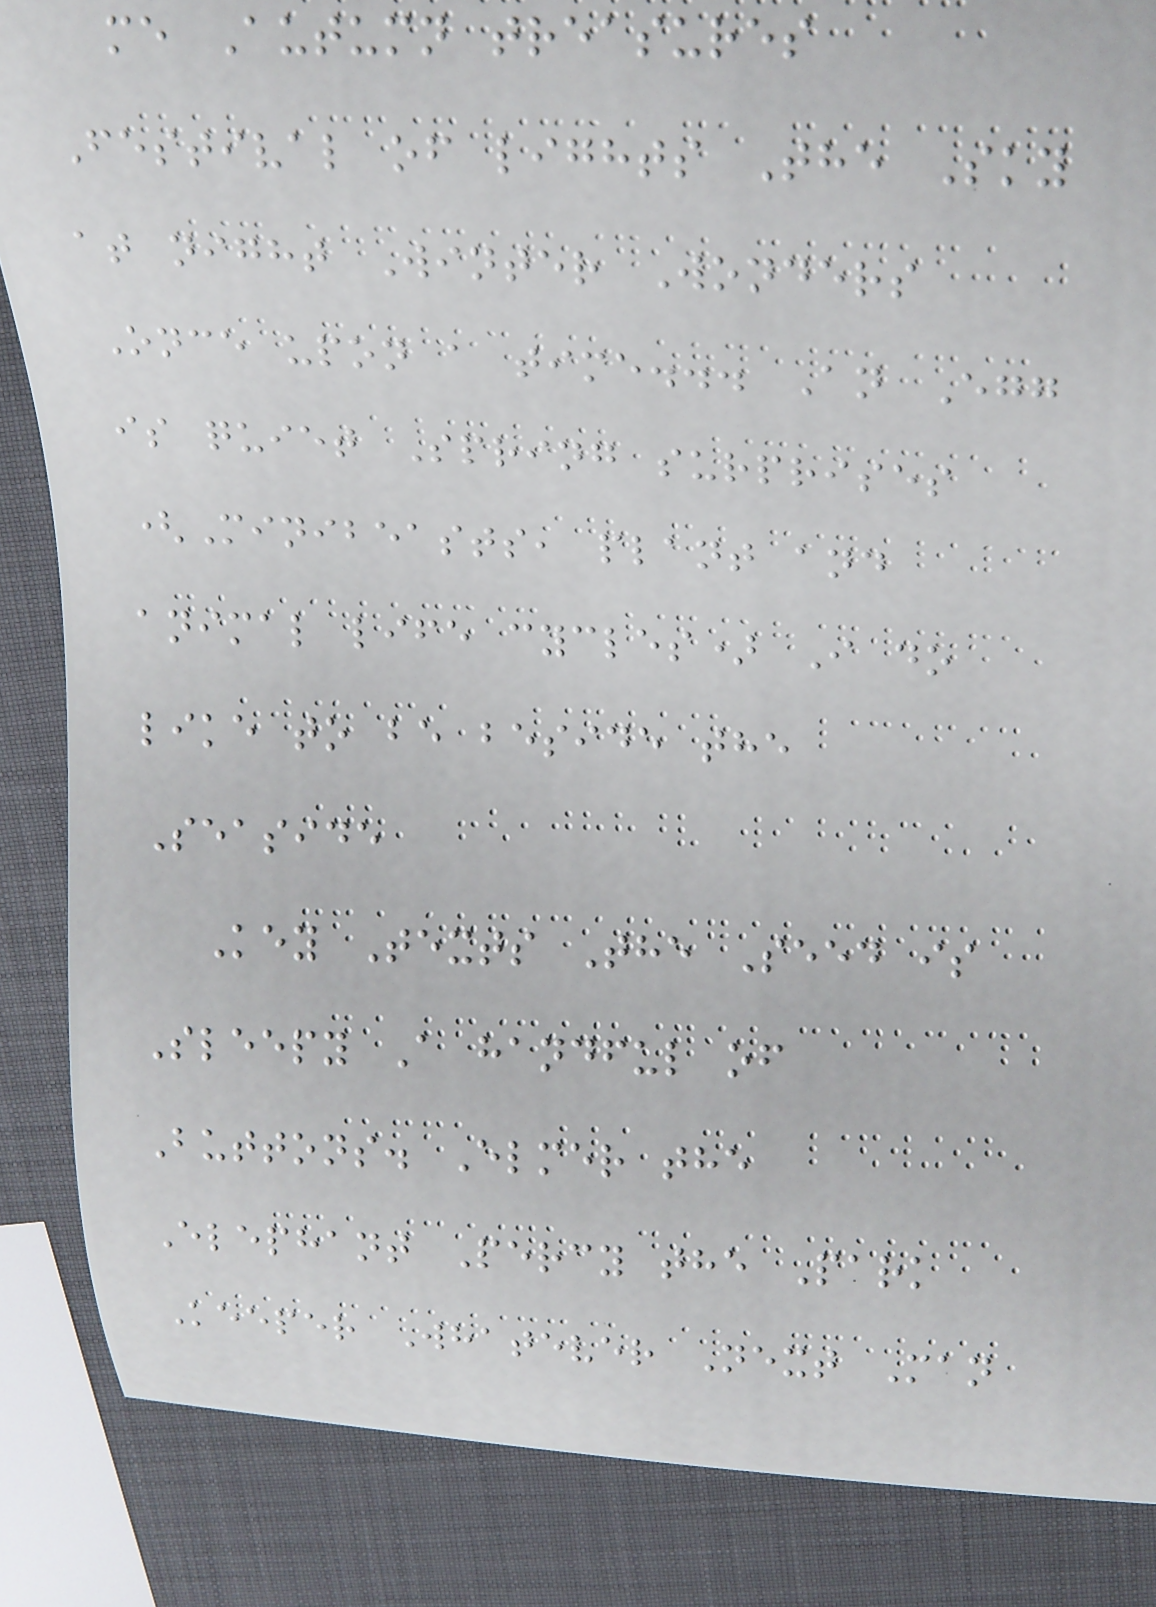me Autumn treasures
Festival of lights The Sky
at night Winter Wonders
Once upon a time... An Egg
is quiet Spring surprises
(Minibeasts, plant and
animal life cycles) I do
like to be beside the
Seaside
Key Texts The Seed is
Sleepy A handful of
Buttons. Elmer the
Elephant Percy the Park
Keeper Whatever Next Man
